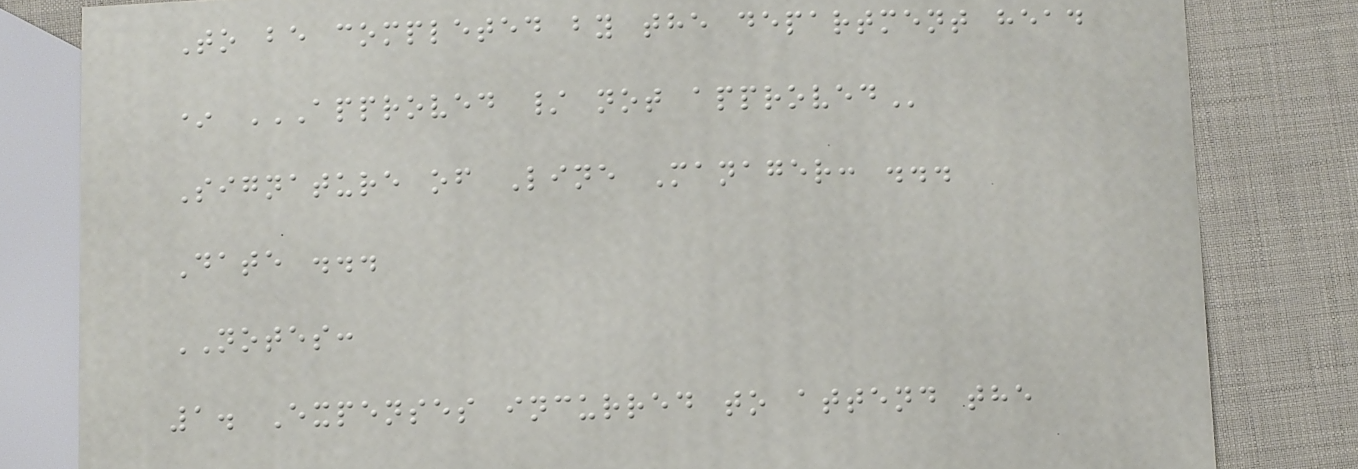To be completed by the department head
* APPROVED / NOT APPROVED
Signature of Line Manager: ...
Date ...
NOTES:
1. Expenses incurred to attend the
